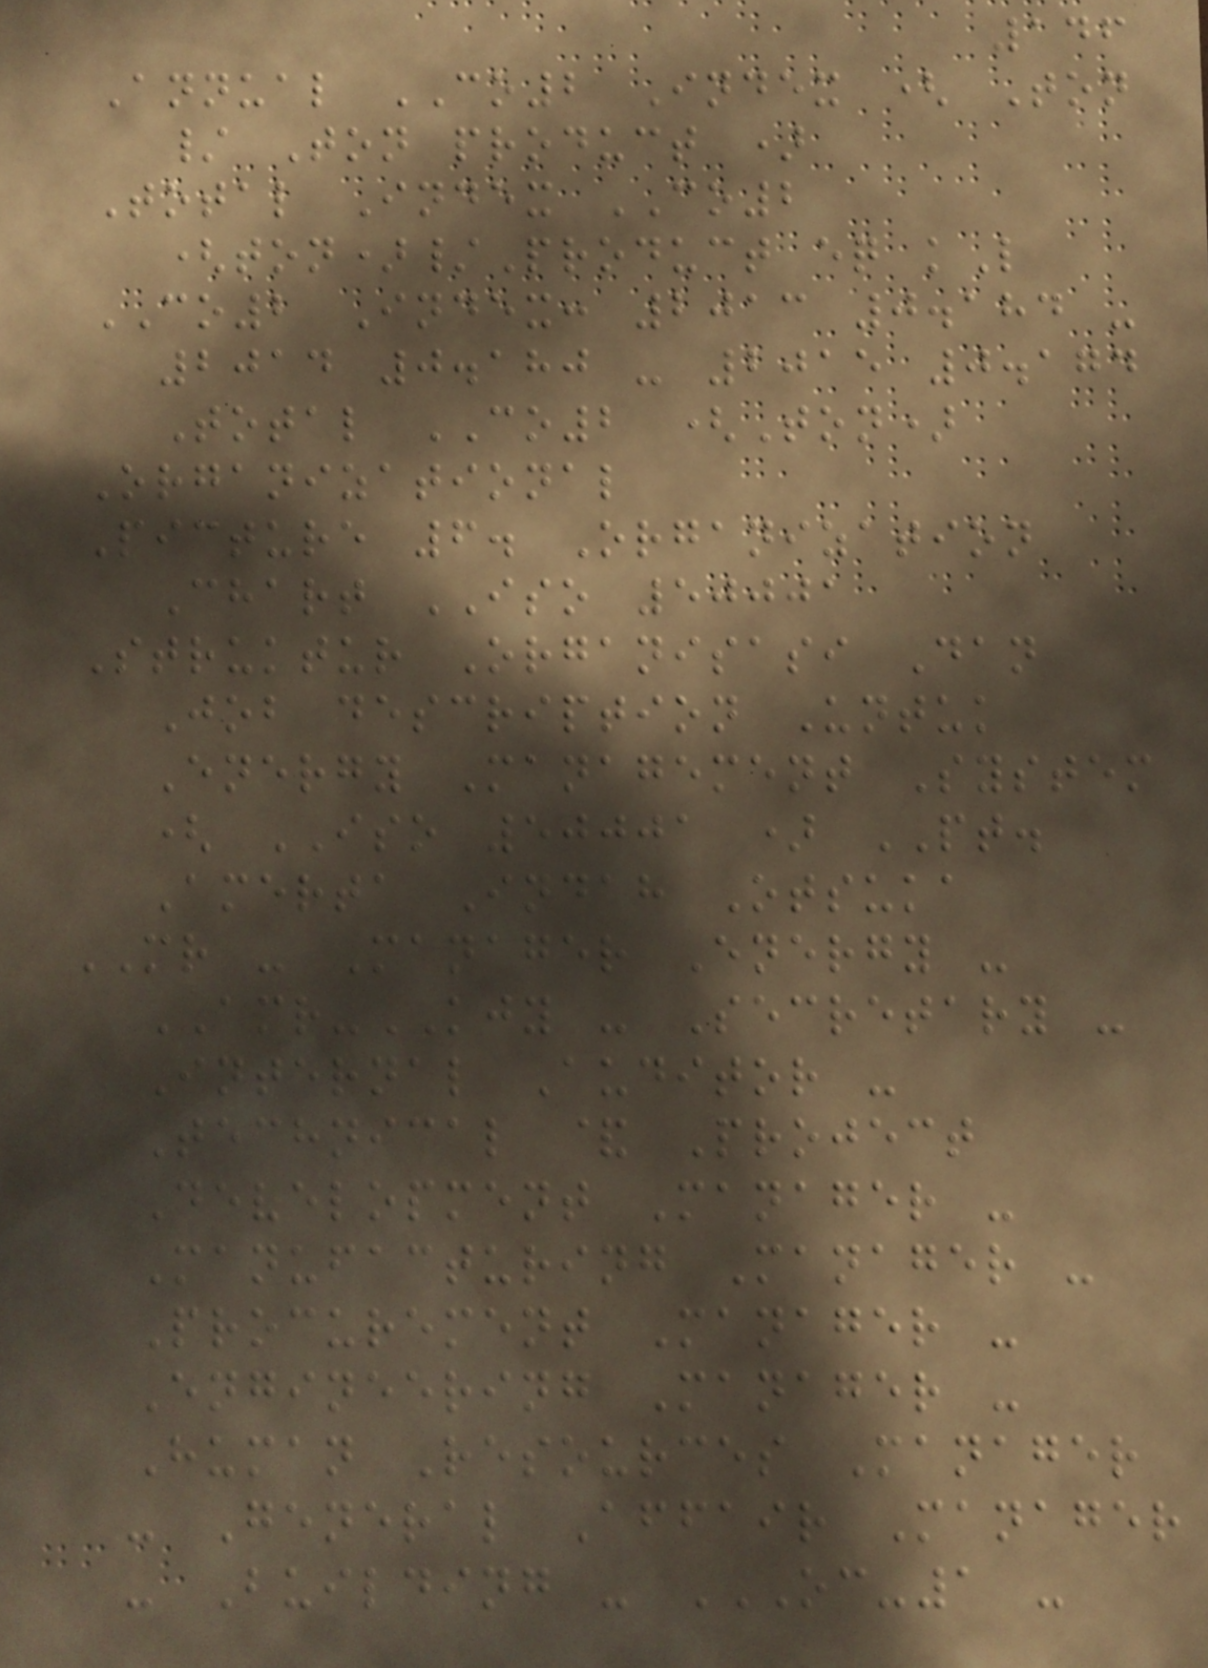146
Annual CO2 Index ( Ton
/ Ton product )
Total Index CO2
(ton)/Product eq kL
CO2 Index: 2013 0.184 -
2014 0.180 - 2015 0.174
Total CO2 (Ton)
Organizational
Picture 6. Organization
Chart ISO 50001
Struktur Organisasi Dan
Job description Untuk
Energy Management System
( ISO 50001 ) PT.
Amerta Indah Otsuka
MR - Manager Energy -
AMR-KJY - Secretary -
Internal Auditor -
Technical & Project
Development Manager -
Manufacturing Manager -
Procurement Manager -
Engineering Manager -
Human Resources Manager
- General Affair Manager
- Building - OC-1 -
